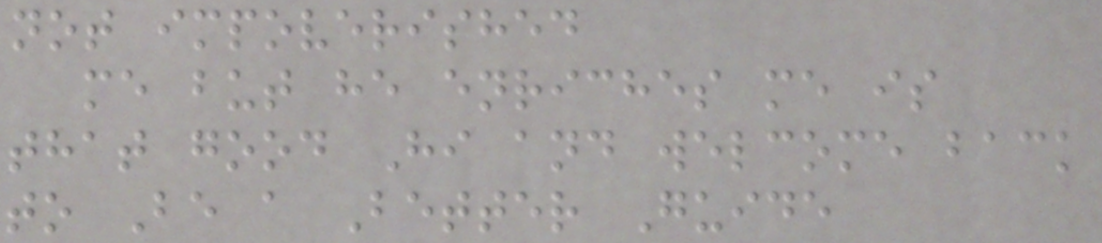not impoverished
me but he enriches me is
that good Hi and welcome back
to Be a Better Guide
